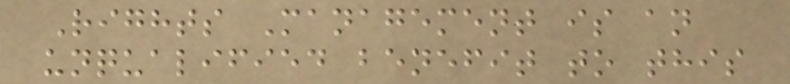Rights Management is an
unqualified benefit to this
